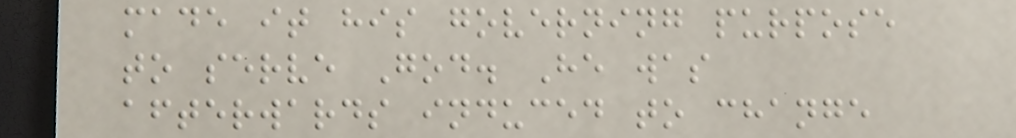made it his governing purpose
to serve God. He was
afterwards induced to change
